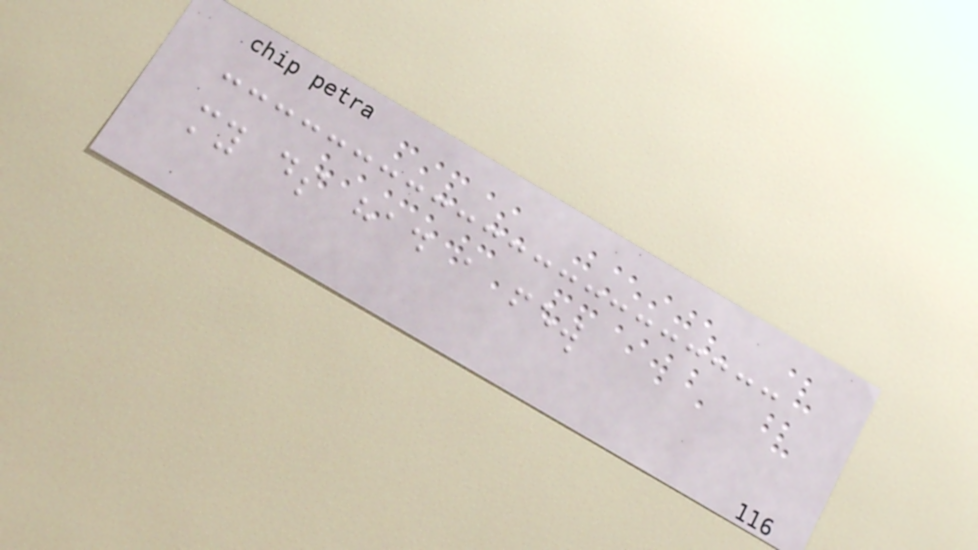my ds had a few
